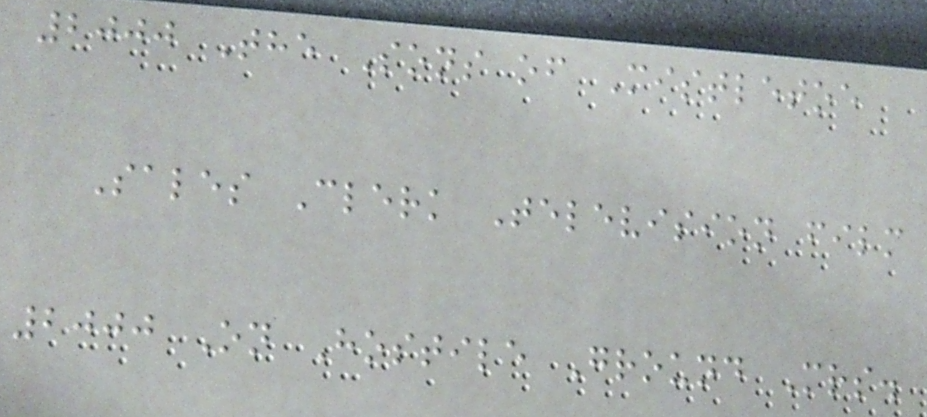2000 The Sons of Mistletoe
Sales Clerk Television film
2000 On Hostile Ground Mrs.
